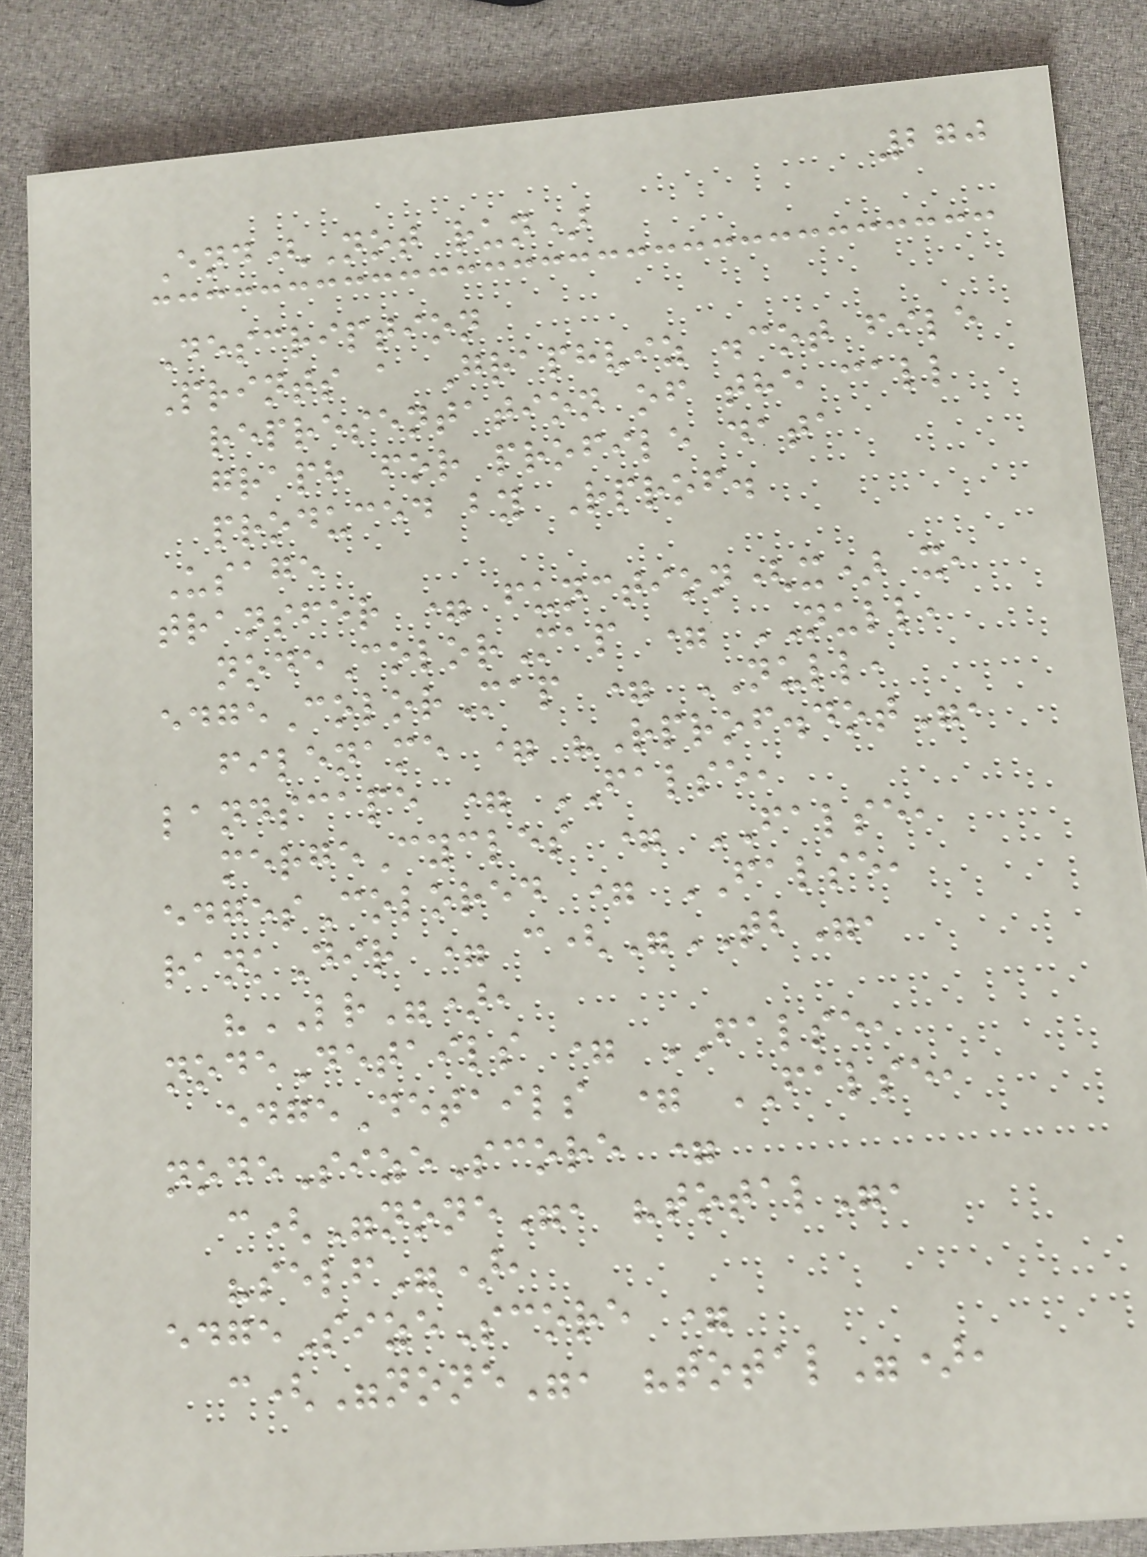270
End(Not run)
Description
Prints a Graphviz .cot file
representation of the call
graph for profile data
produced by Rprof.
Usage
transfer = function(x) x,
nodeColorMap = NULL,
edgeColorMap = NULL,
filename = "Rprof.dot",
landscape = FALSE,
mergeCycles = FALSE,
edgesColored = FALSE,
rankDir = c("TB",
"LR"),
nodeDetails = FALSE,
edgeDetails = FALSE,
nodeSizeScore =
c("none", "total",
"self"),
edgeSizeScore =
c("none", "total"),
